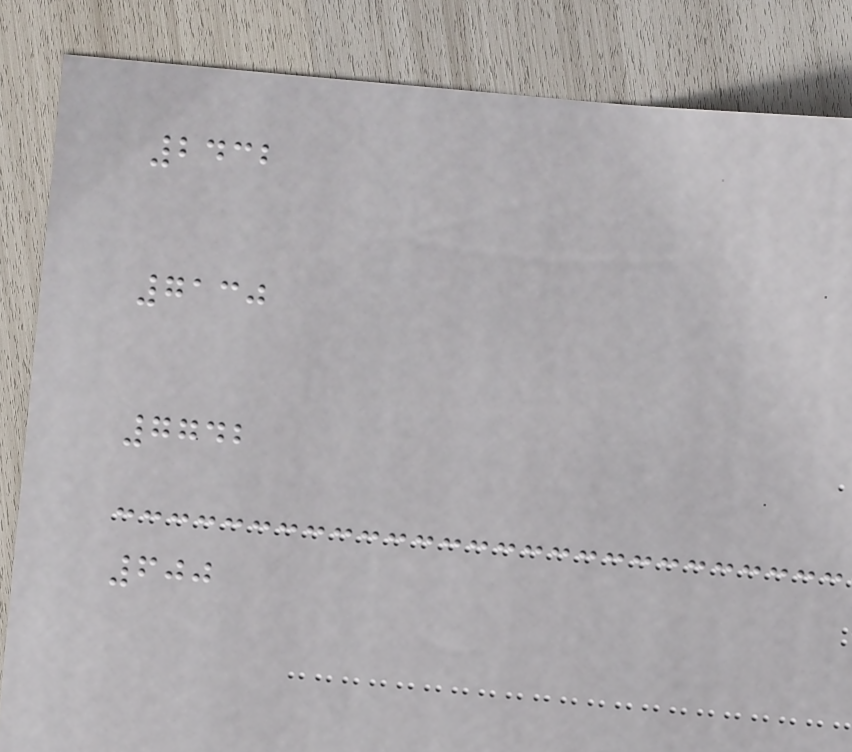2432
7130
7742
600
